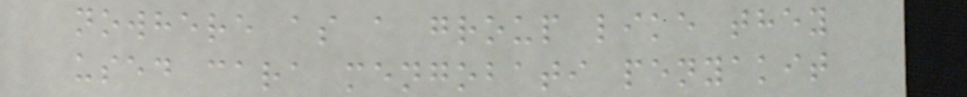nowhere as a group like they
used cara mengobati penyakit
